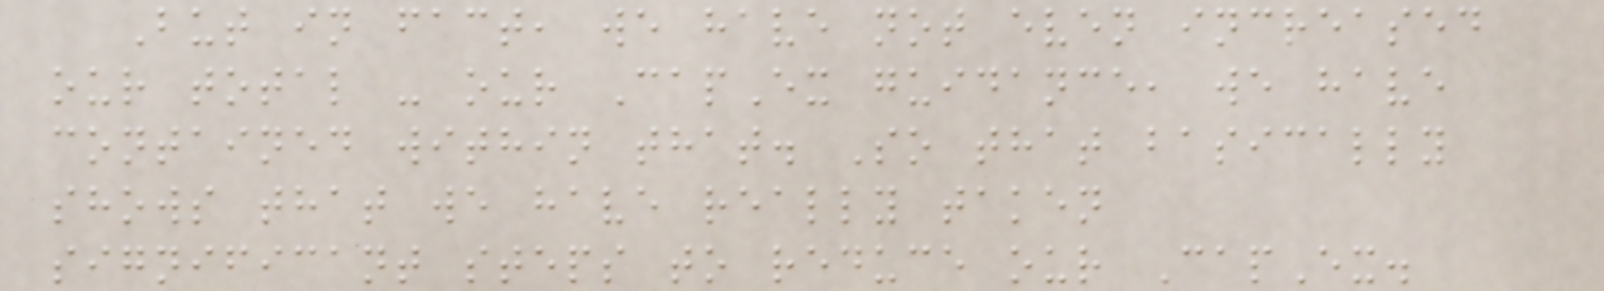But in fact, we have not even increased
our total - our CapEx guidance, we have
contained within that. So that basically
shows that we have really taken
significant steps to reduce our CapEx.
